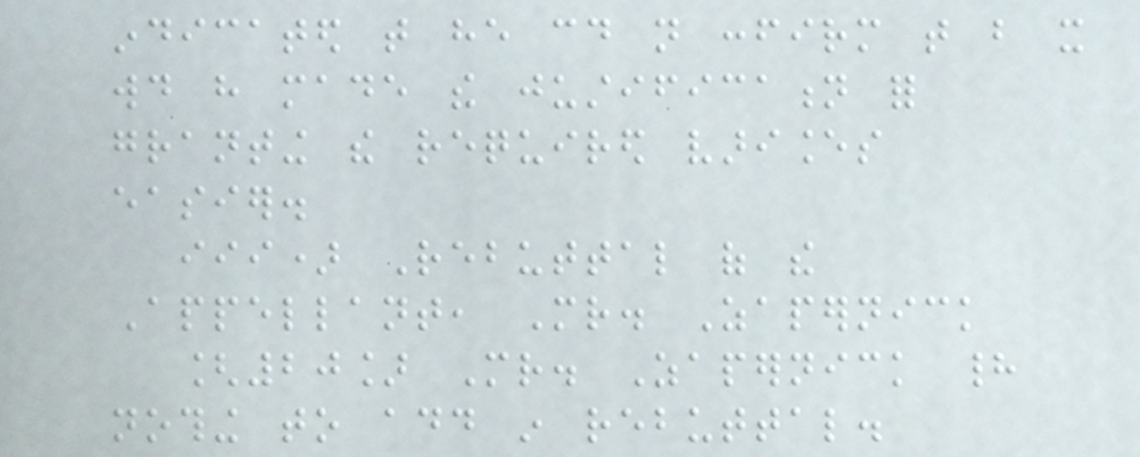indicated that he could not confirm that but it
would have made the justification for
granting the required variances
easier.
iii) Rebuttal of the
Appellant, Mr. Zapernick
[20] Mr. Zapernick had
nothing to add in rebuttal.
